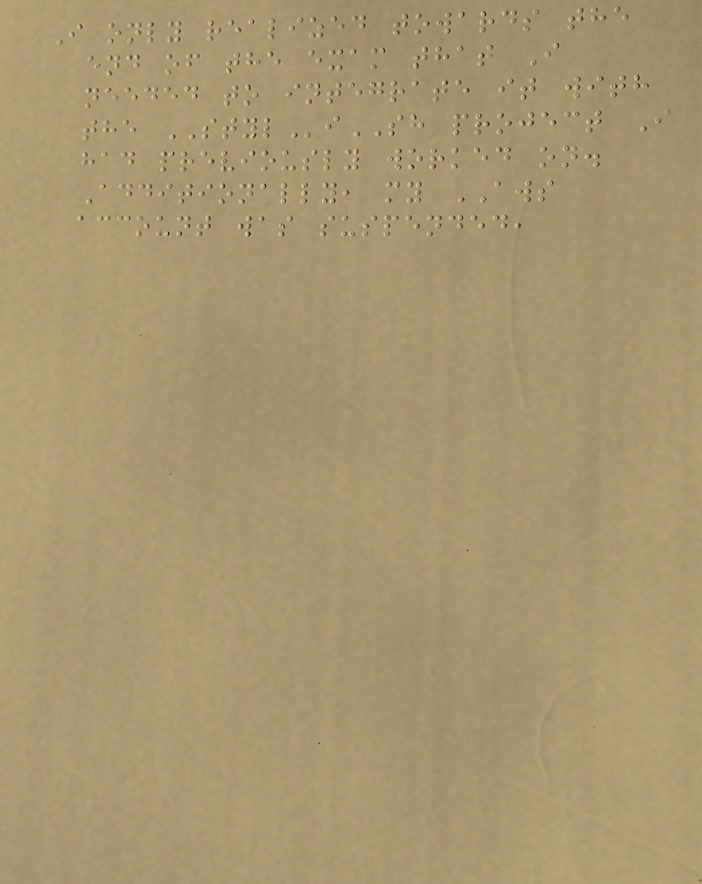I only realized towards the
end of the exam that I
needed to integrate it with
the STYLiSH project I
had previously worked on.
Additionally, my AWS
account was suspended,
